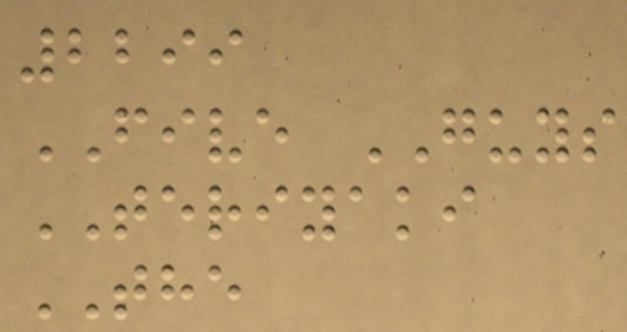2299
FIVE GUYS
TERIYAKI
THE
